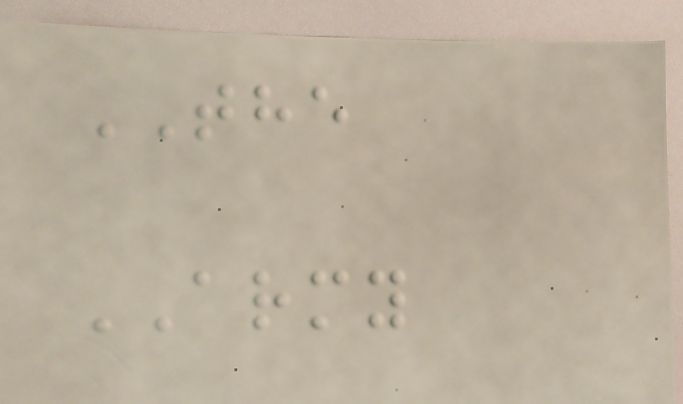THE
ARMY
